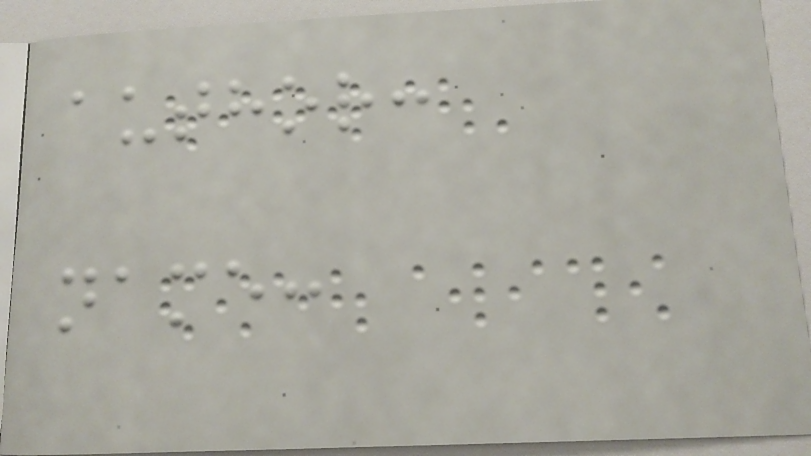author:
name:
